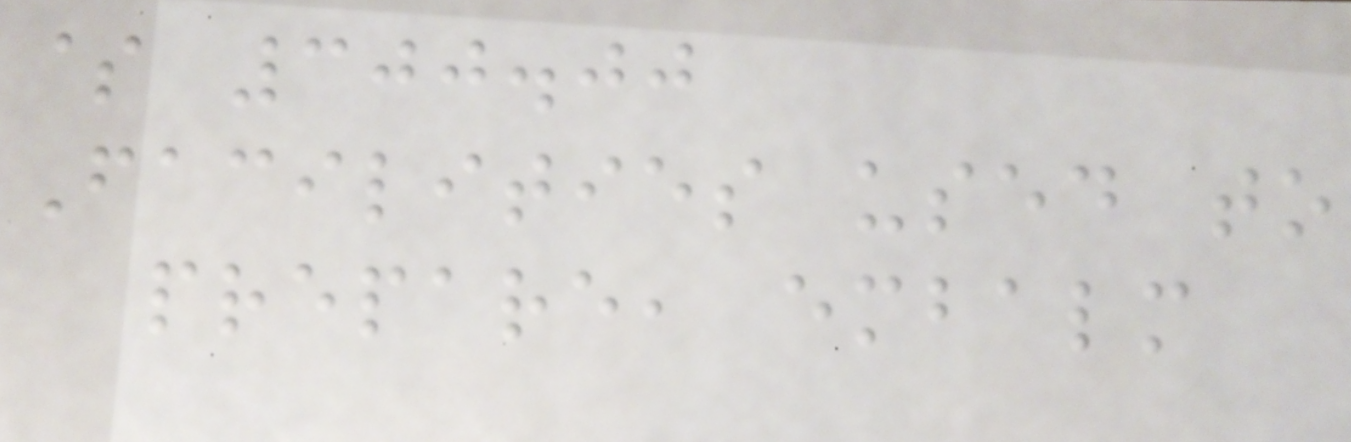$ 300.00
Facilities used to
prepare, embalm
